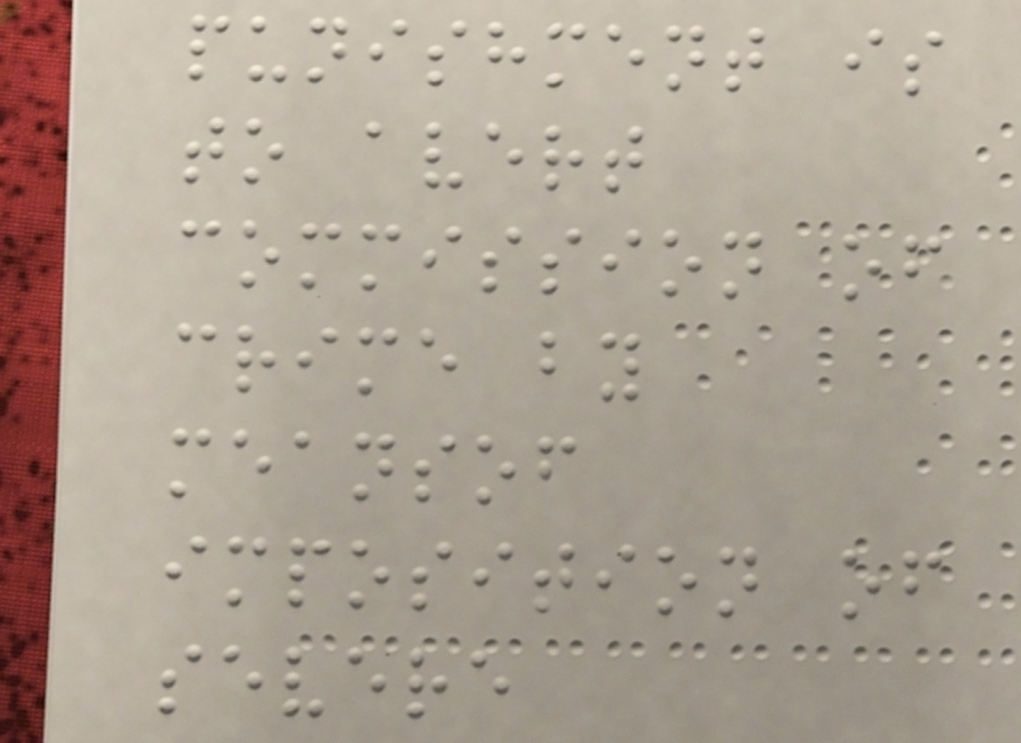punishment is
to avert
commission of
crime by
meansof
imposition of
severe
